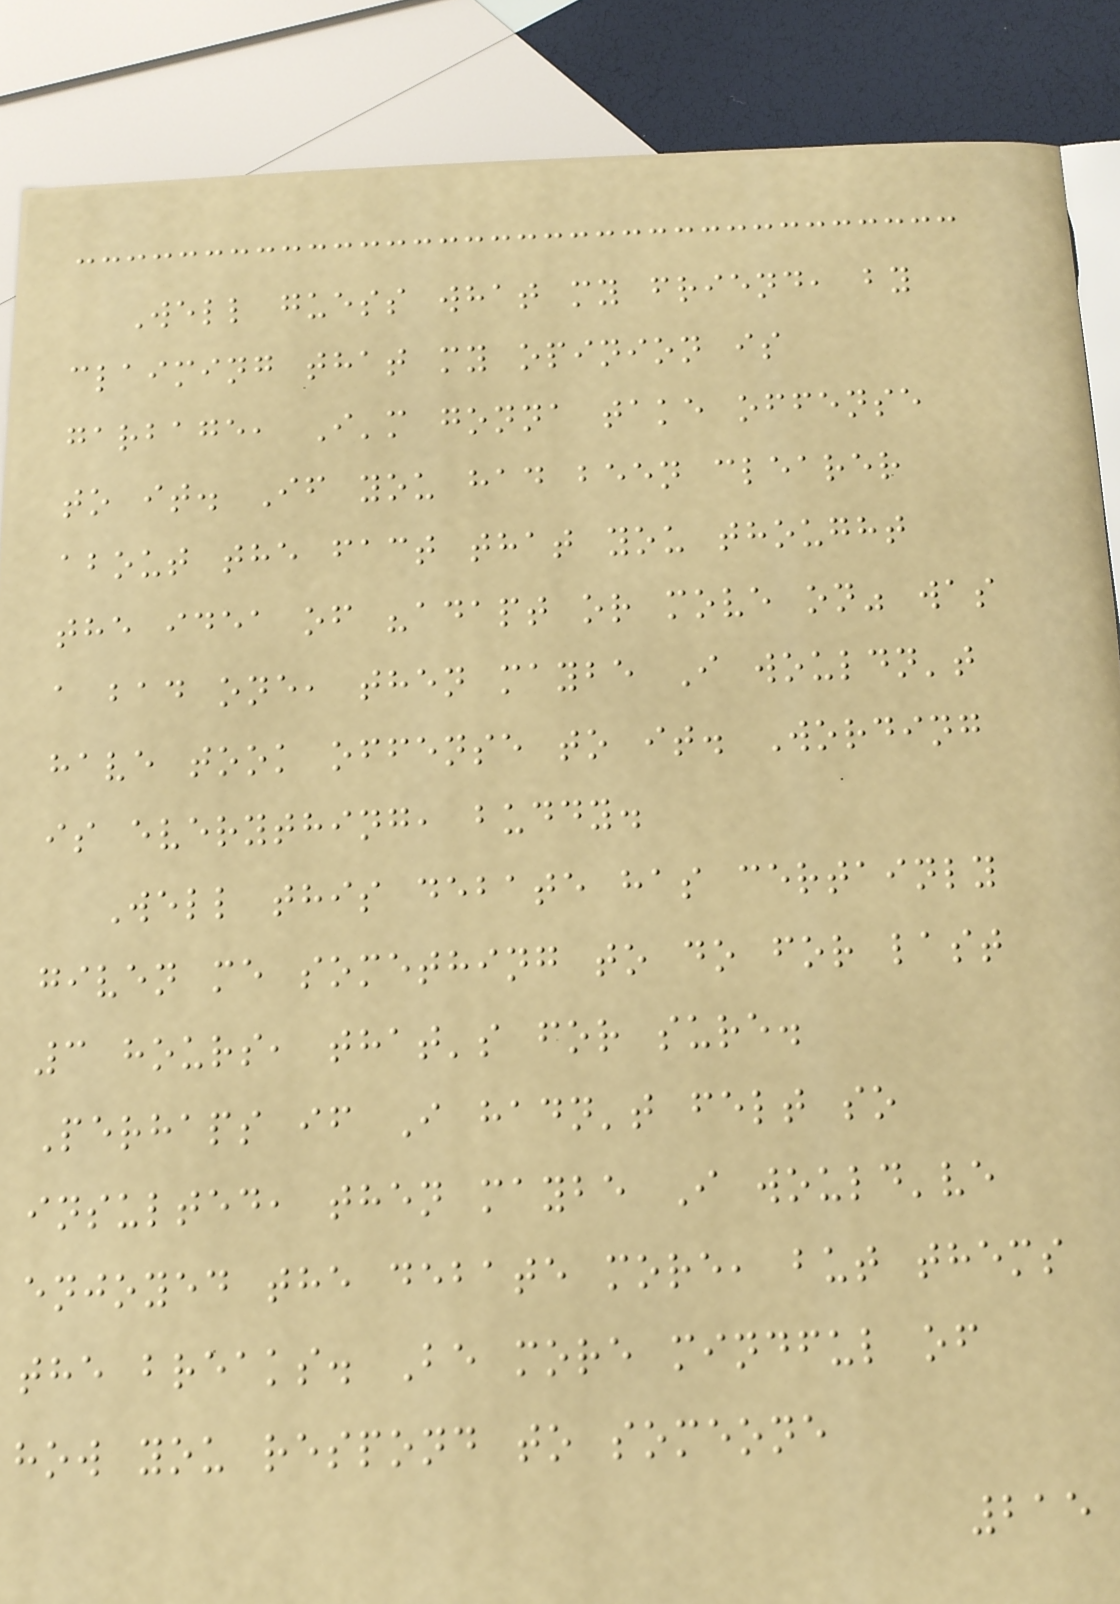Well guess what my friend, by
claiming that my opinion is
garbage, I'm gonna take offense
to it. If you had been clearer
about the fact that you thought
the idea of "adapt or move on" was
a bad one, then maybe I wouldn't
have took offense to it. Wording
is everything, buddy.
Well this debate has certainly
given me something to do for last
3 hours, that's for sure.
Perhaps if I hadn't felt so
insulted, then maybe I would've
enjoyed the debate more, but thems
the breaks. Be more mindful of
how you respond to someone
215
